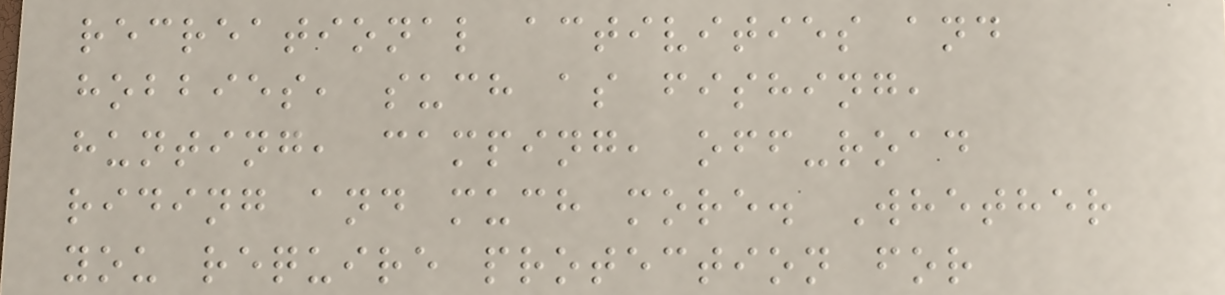recreational activities and
hobbies, such as fishing,
hunting, camping, off-road
riding and much more. Whether
you require protection for
